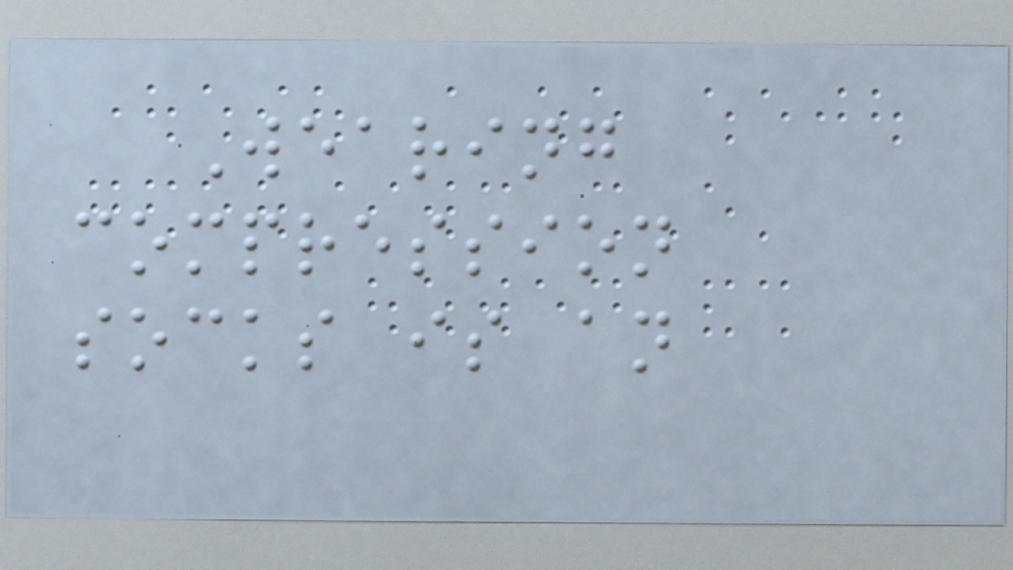Wearing
compression
socks is an
